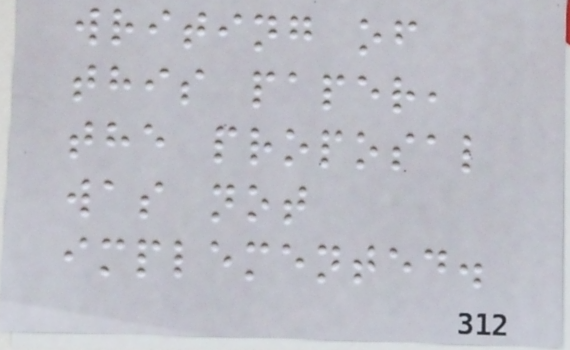writing of
this paper,
the proposal
was not
implemented.
